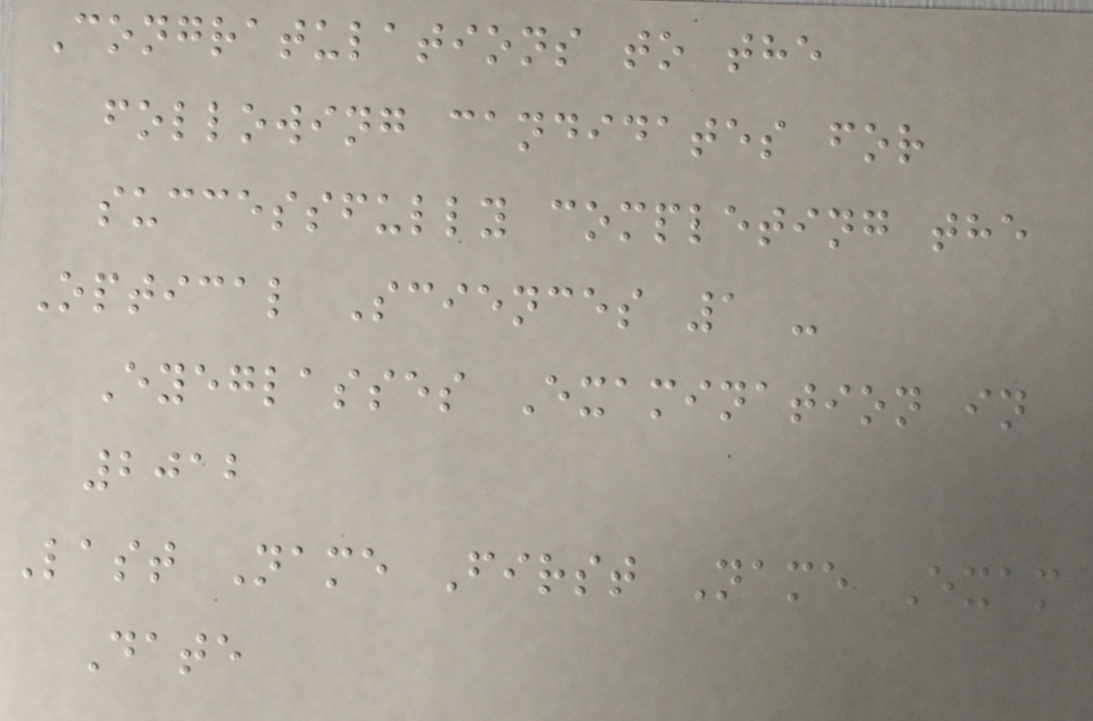Congratulations to the
following candidates for
successfully completing the
Optical Sciences 1 -
Eyeglasses Examination in
2012
Last Name First Name Exam
Date
